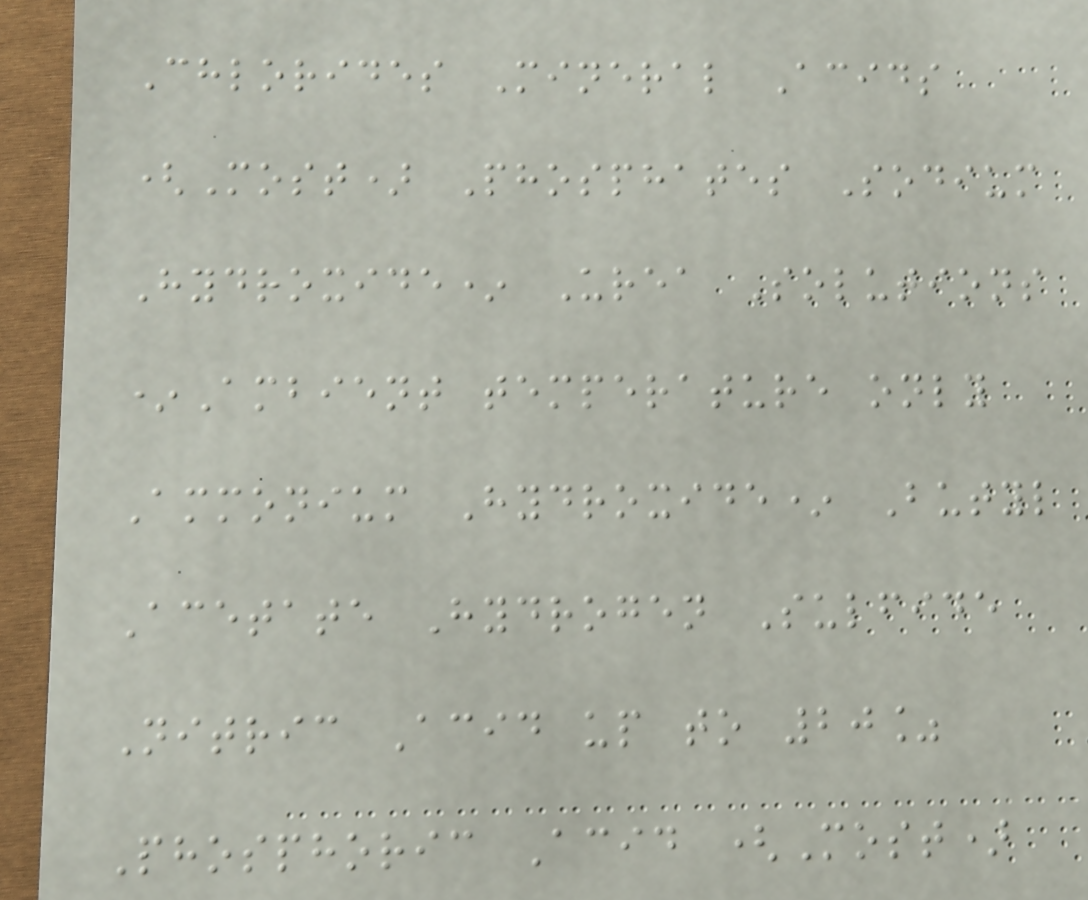Chlorides Mineral Acids
(Most) Phosphates Sodium
Hydroxide* Urea Solutions
*Ambient temperature only
Ammonium Hydroxide* Butyl
Acetate Hydrogen Sulfide
Nitric Acid up to 20%
Phosphoric Acid (Most)
